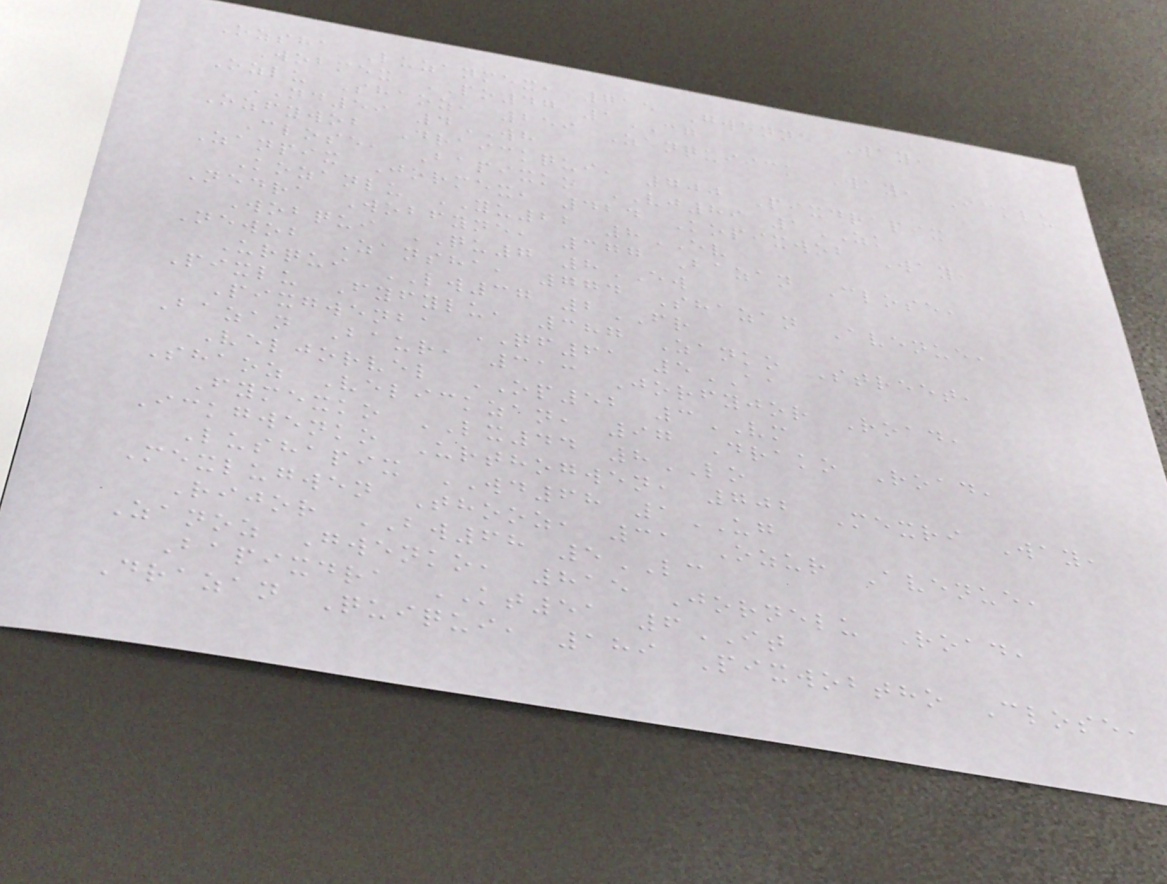Ozsha Luzanmex, 715 Gwenne Way,
Wobmex PO47 1CG
Ozlu Shaoz, 259 Zanquiick Way, Icklu
ND59 4WH
Ozfywob Draickqui, 700 Pixdrapix
Close, Bapixko VJ89 1ZK
Zanpix Jormex, 424 Kopixwob Way,
Kozanlu YU22 8EV
Nedra Wobfyne, 377 Bazan Close,
Wobqui QU7 8EW
Newob Zansha, 774 Shazan Avenue,
Urqui LW37 2FR
Pixlu Fyfylu, 387 Zanko Street,
Pixgwenba QF61 5AA
Bazan Baur, 313 Jorfyjor Road,
Veljorvel OP52 3VM
Shaoz Velickzan, 97 Drako Road,
Fymexko LX44 8LO
Ickgwenko Urthogwen, 702 Mexri Way,
Lushapix WD68 1UG
Mexlugwen Thooz, 31 Ozur Avenue,
Rijor BW68 5LC
Zanoz Gwenko, 815 Jornelu Road,
Bapixdra KT51 6IT
Drazan Quiqui, 189 Pixwobtho Close,
